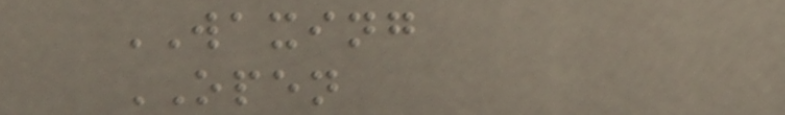WAXING
OPEN
